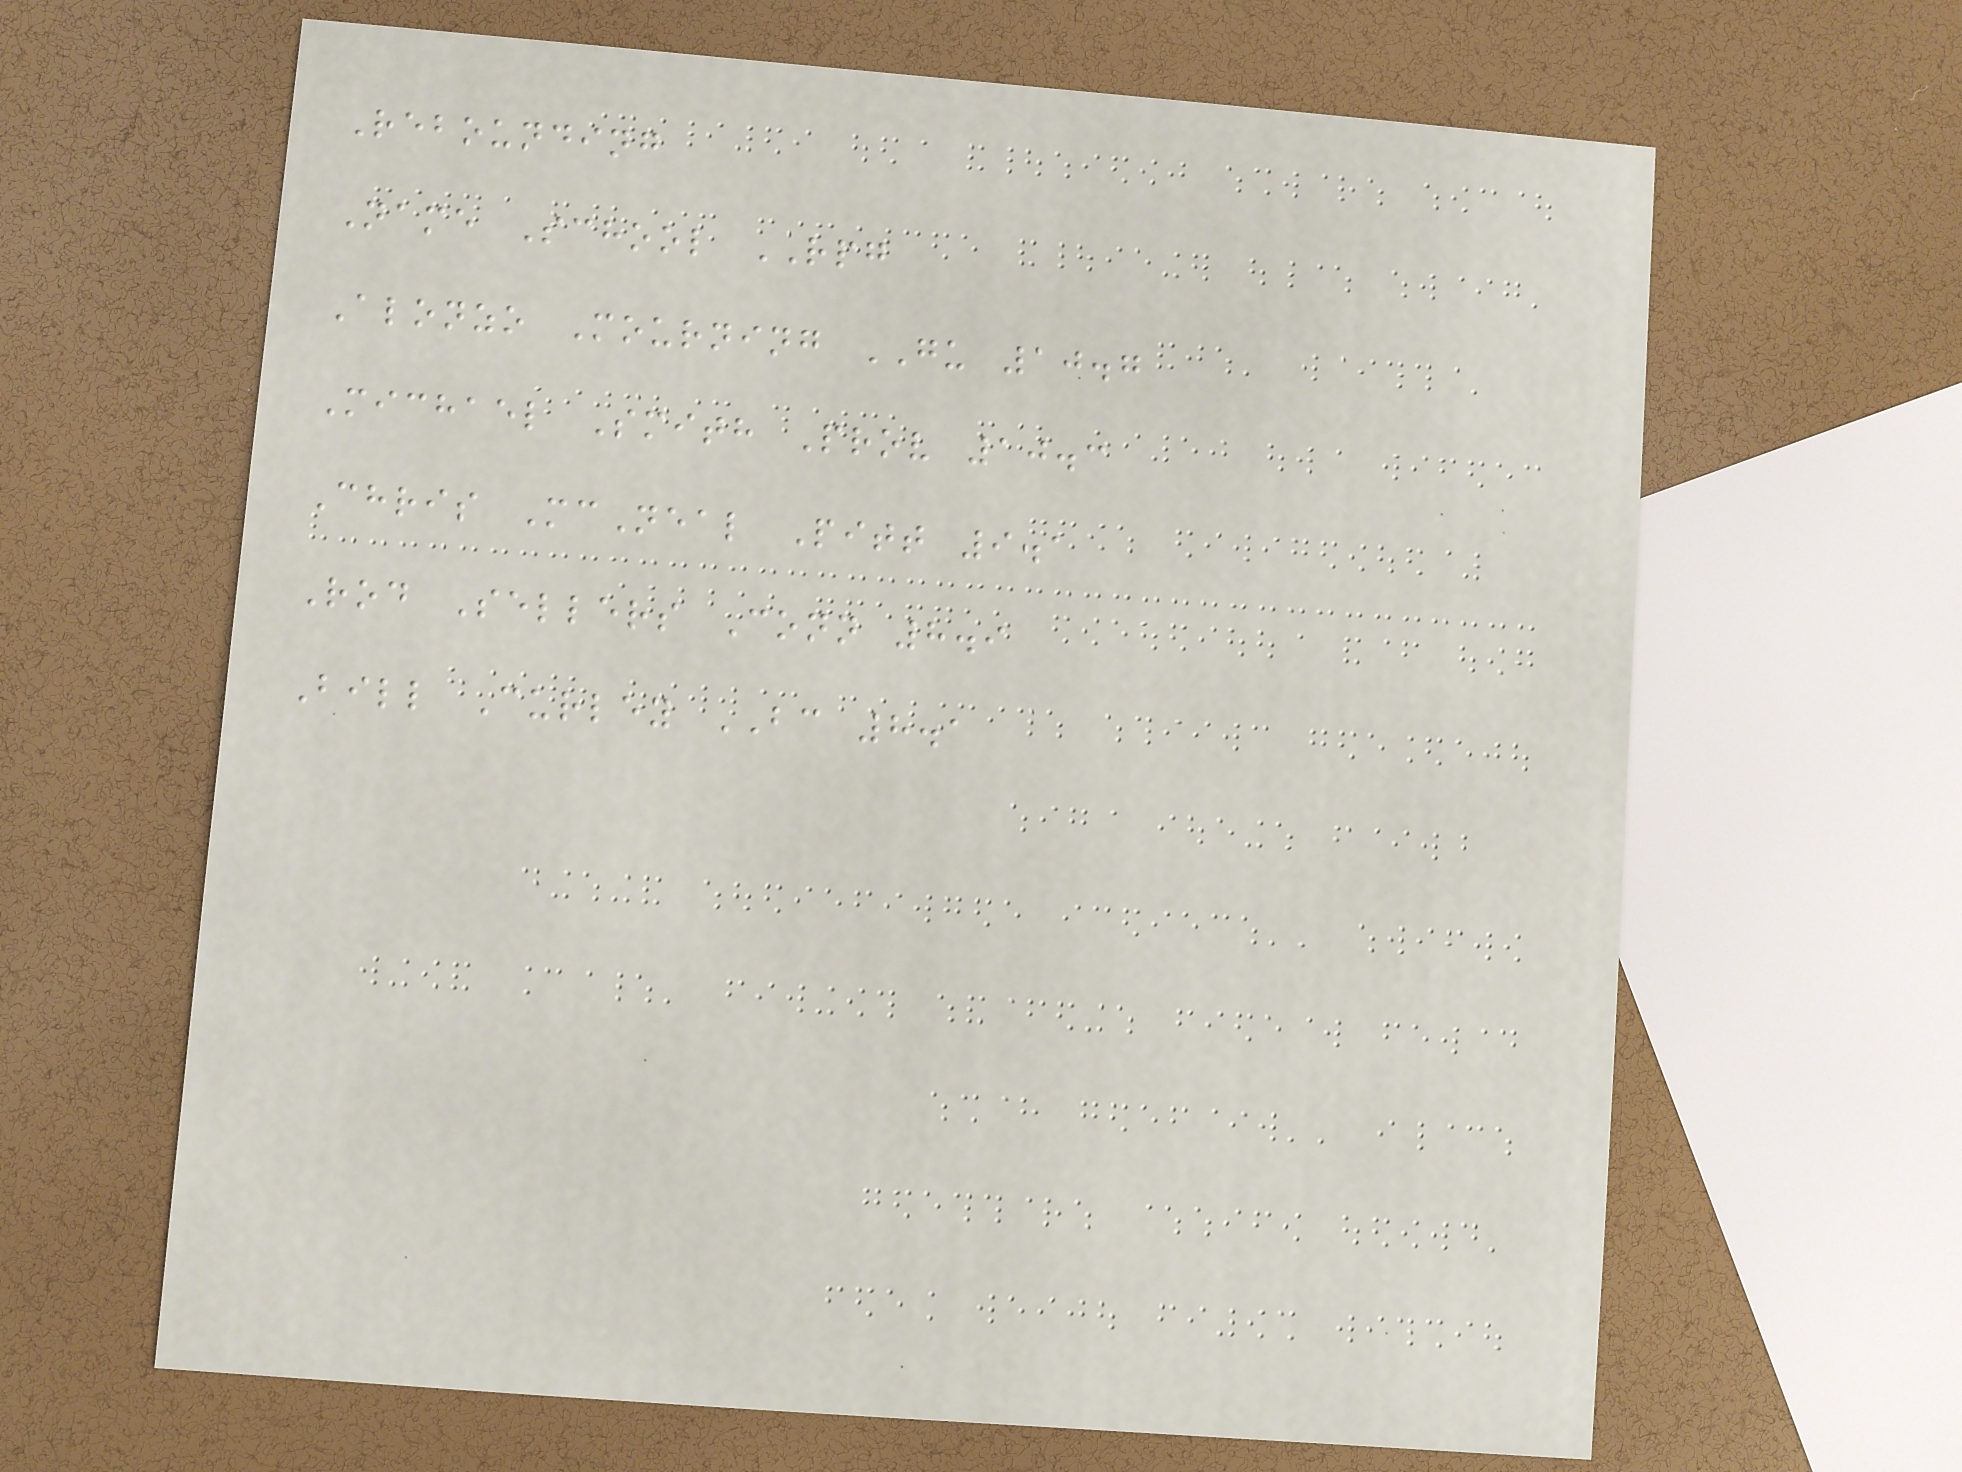Rebounding
Name School RPG
Alonzo Mourning GU 10.7
Michael Smith Prov 10.3
Chris McNeal Pitt 9.1
Rod Sellers Conn 8.9
Bill Curley BC 8.1
